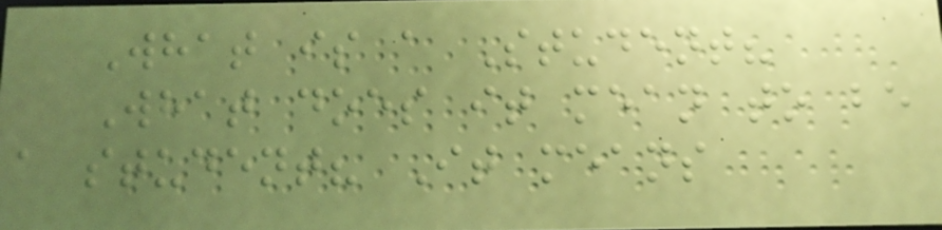What is a Student?
What does it mean to be
a student? It means
